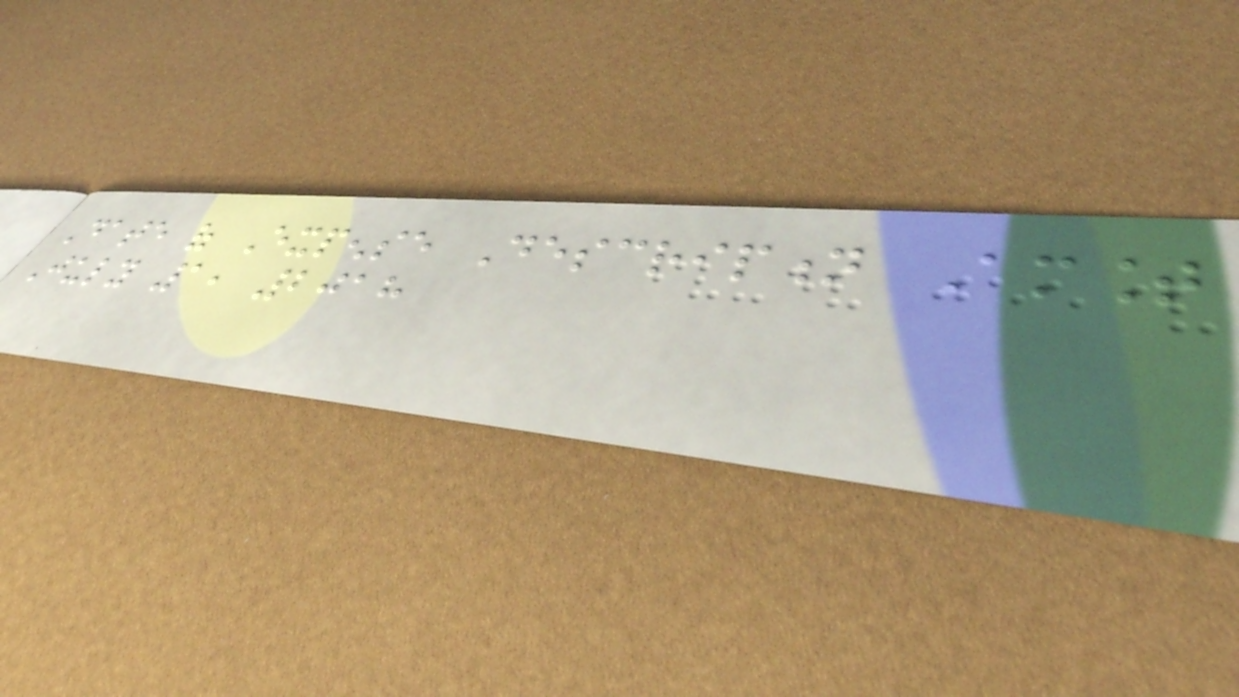Date of Expense Description Amount
July 1, 2018
